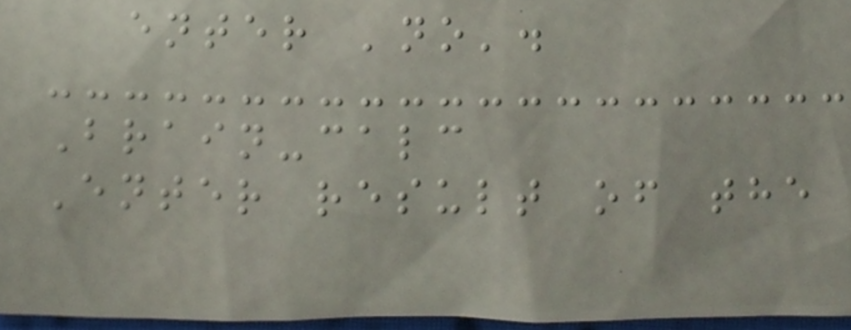enter 'no'.
Brain-calc
Enter result of the
